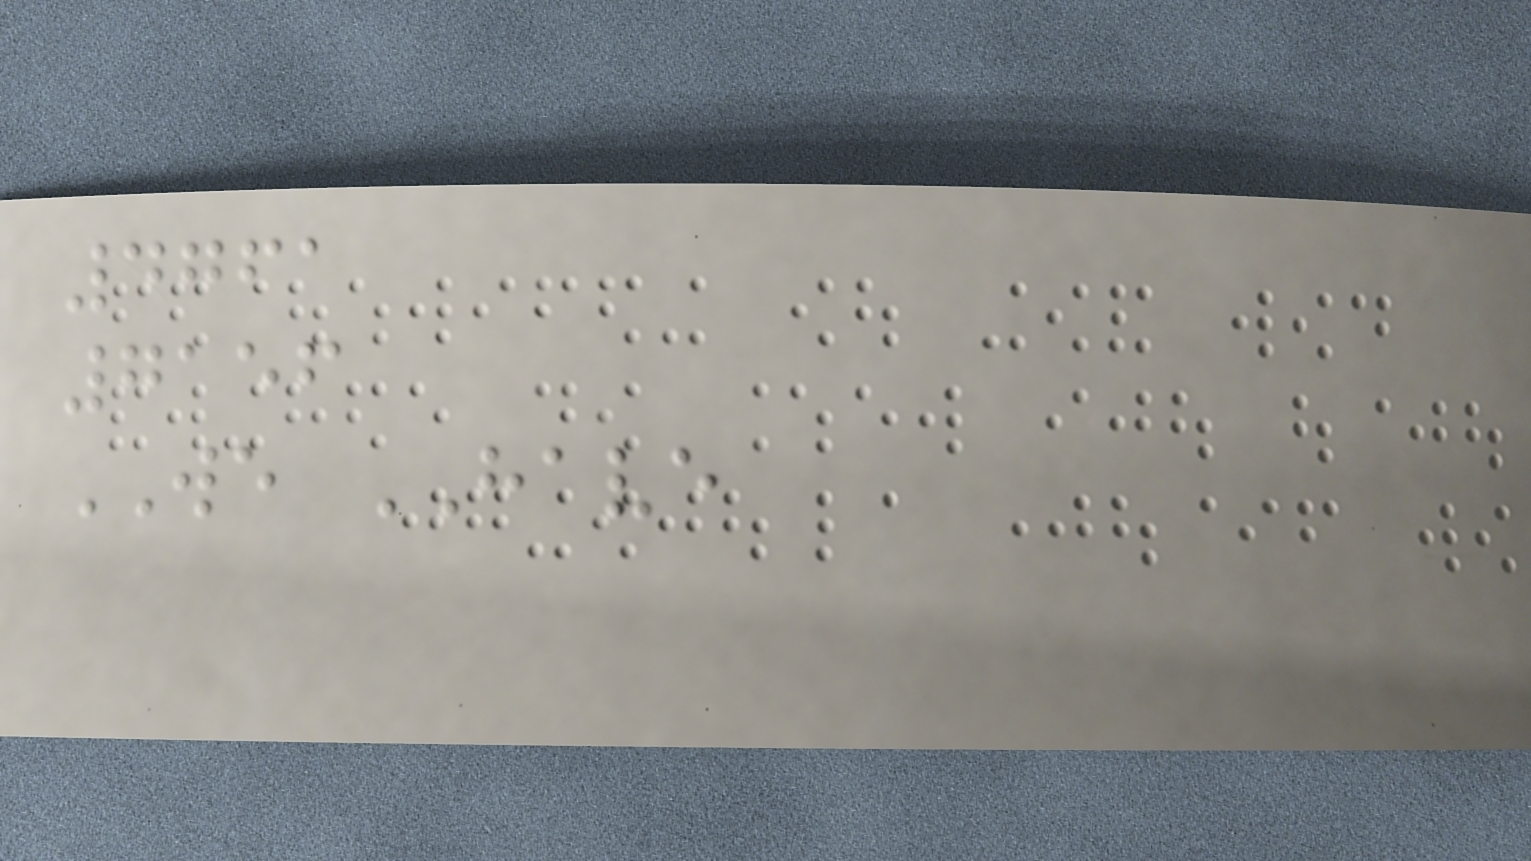4761
7156
WE HAVE
